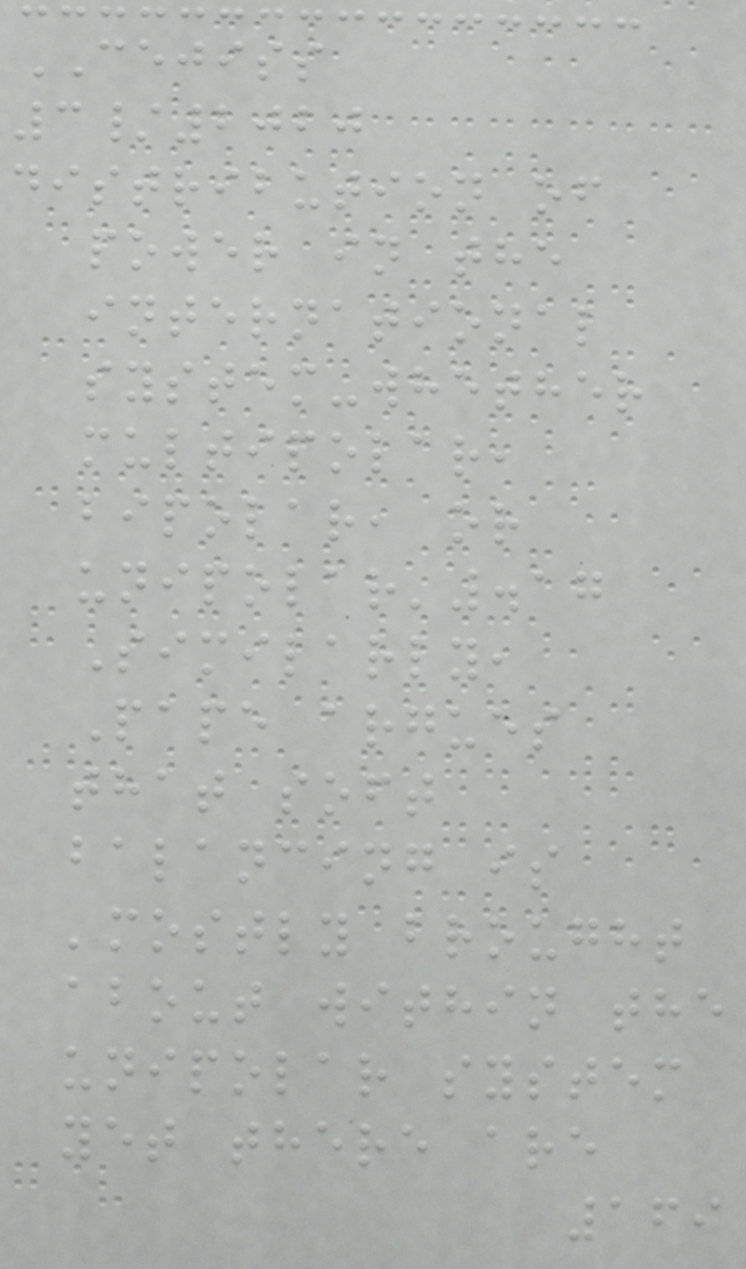CEJISS
3/2020
distribution of
power in the
international
system-whether
multipolar,
bipolar, or
unipolar'.17
Similarly,
Pape argues
that soft
balancing is
'mostly brought
about within the
unipolar system
yet there are
169
